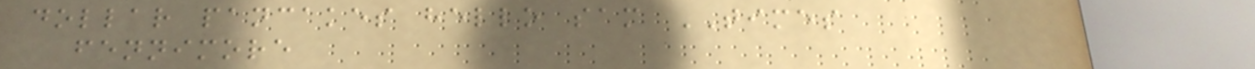dollar pancakes hello sam TIMES
fennimore
